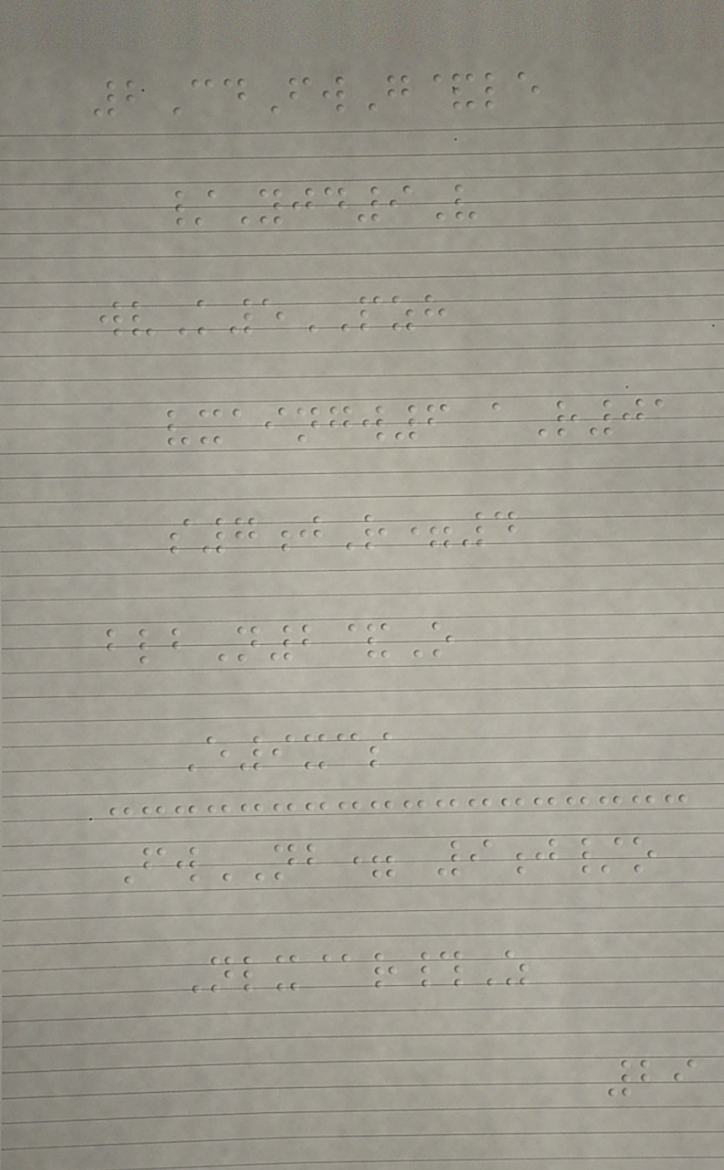2CdFwG&le
/Yjd9V
wvK5PZH
vxaingw6 aR01
s7jR=4
blbN2&O
E9xcs
FwNB= 9j/o
Nlx@r#Z
29
